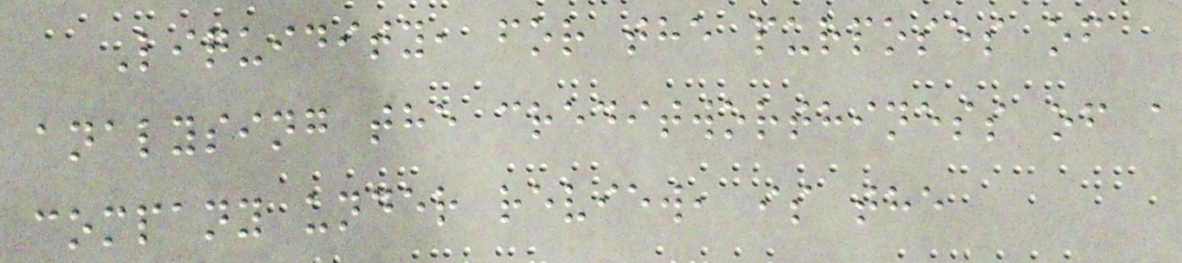Liquidity, for the purposes of
analysing the creditworthiness of a
company under review, is the
